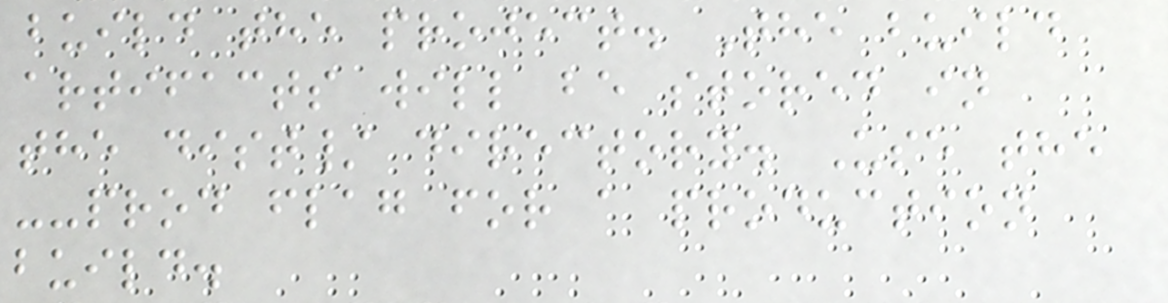build the project. The build
artifacts will be stored in
the dist/ directory. Use the
--prod flag for a production
build.
